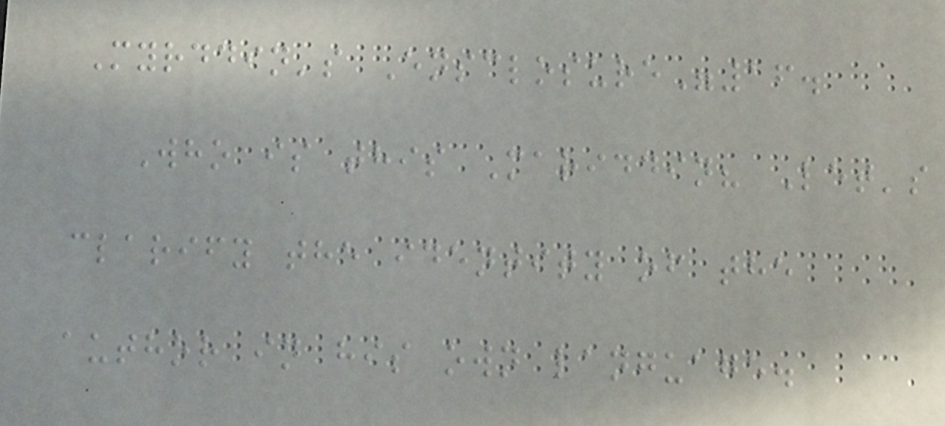Myrddin's Ensclosure"16.
Who is this Mariddin? Let's
clarify the identity of the
author in his own language.
